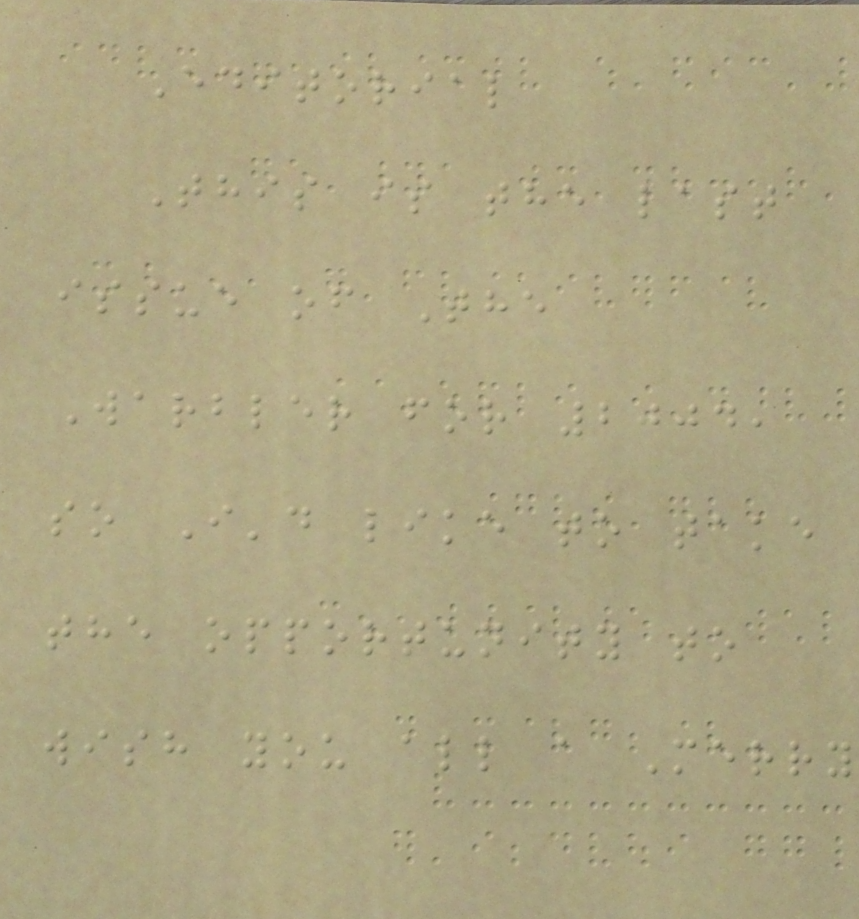Editorial
This is the last
issue of The
Warbler for 2004,
so I'd like to take
the opportunity to
wish you all a Merry
